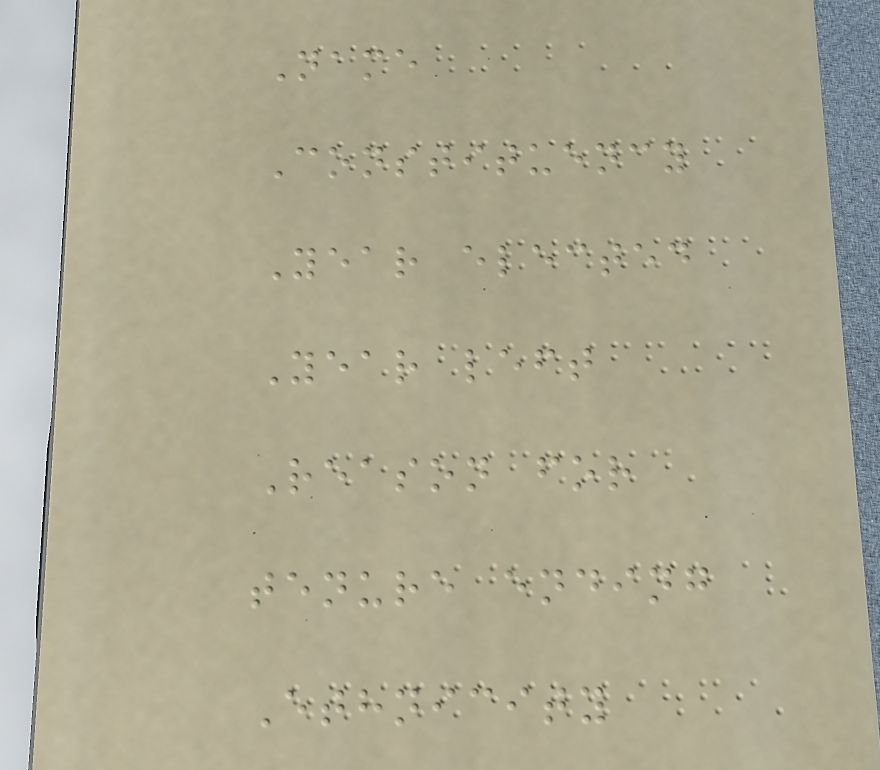Name
Constituency
Year elected
Year left
Reason for
tenure ending
Ethnicity
